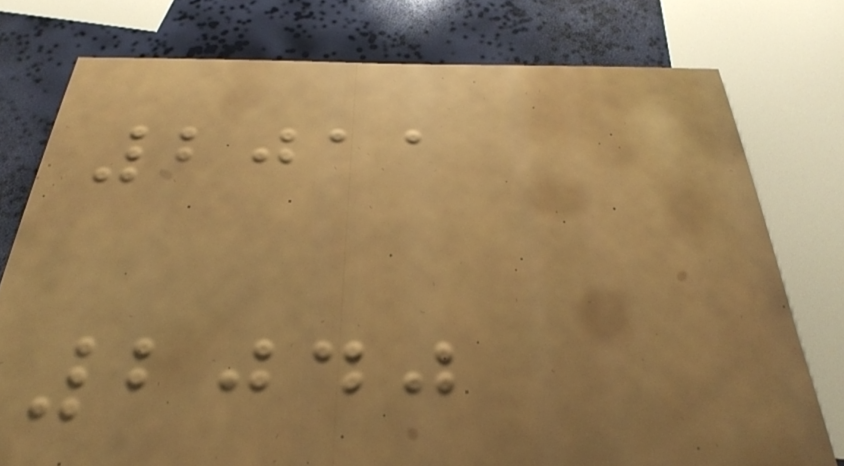2011
2040
